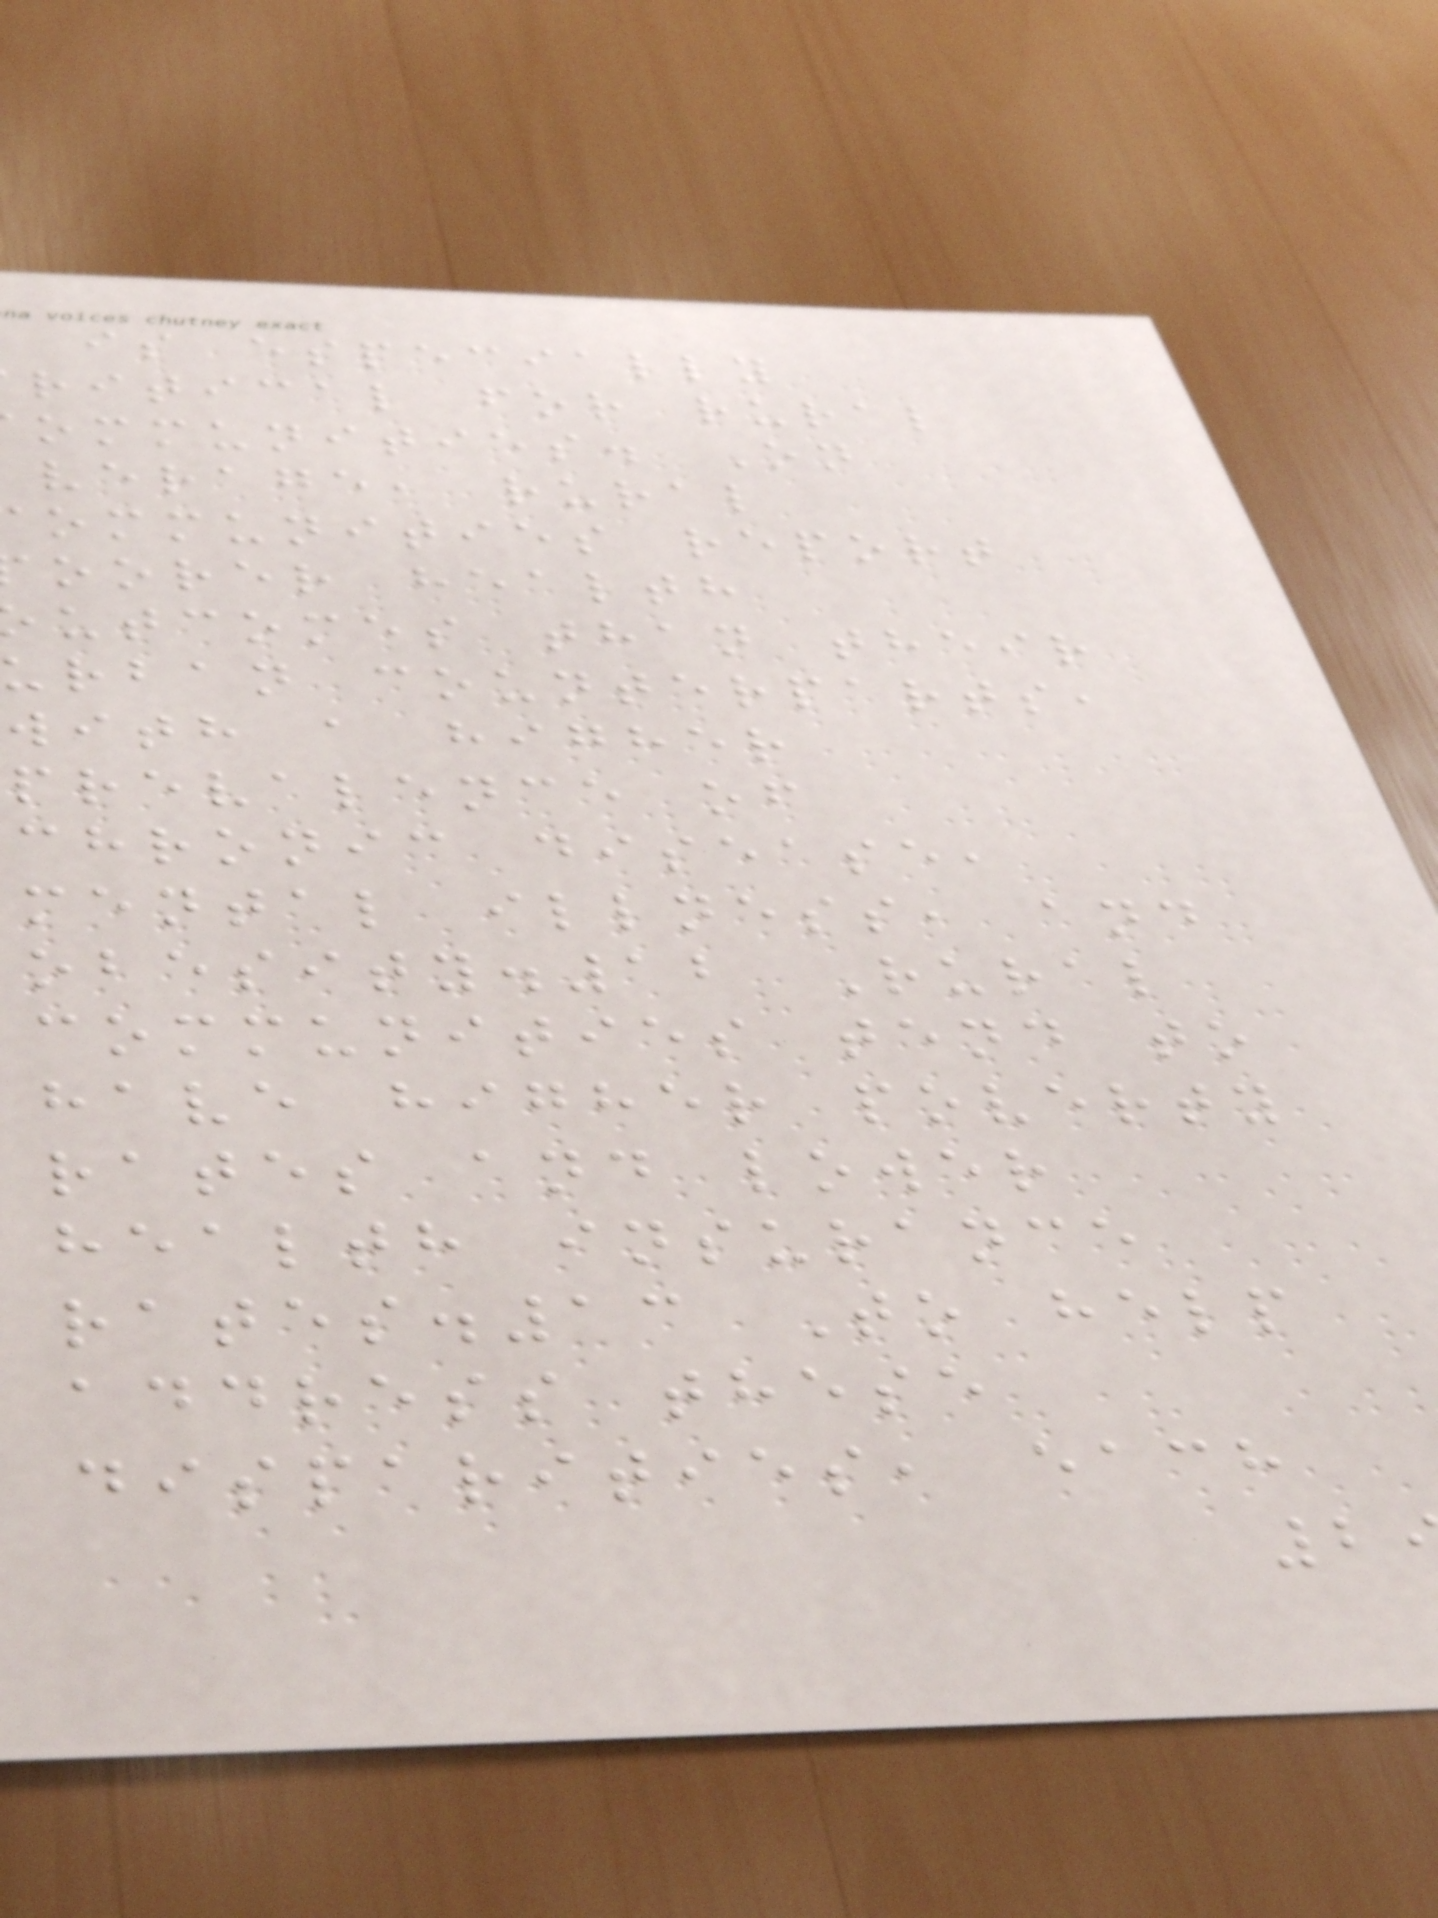is especially
ritical for rural
ommunities. On
verage, rural
ommunities report
oorer health
utcomes than their
urban counterparts,
with a higher
prevalence of
chronic disease,
mental illness, and
obesity.12 Rural
communities tend to
have higher poverty
rates and lower
health insurance
rates.13 To help
address these
disparities, each
